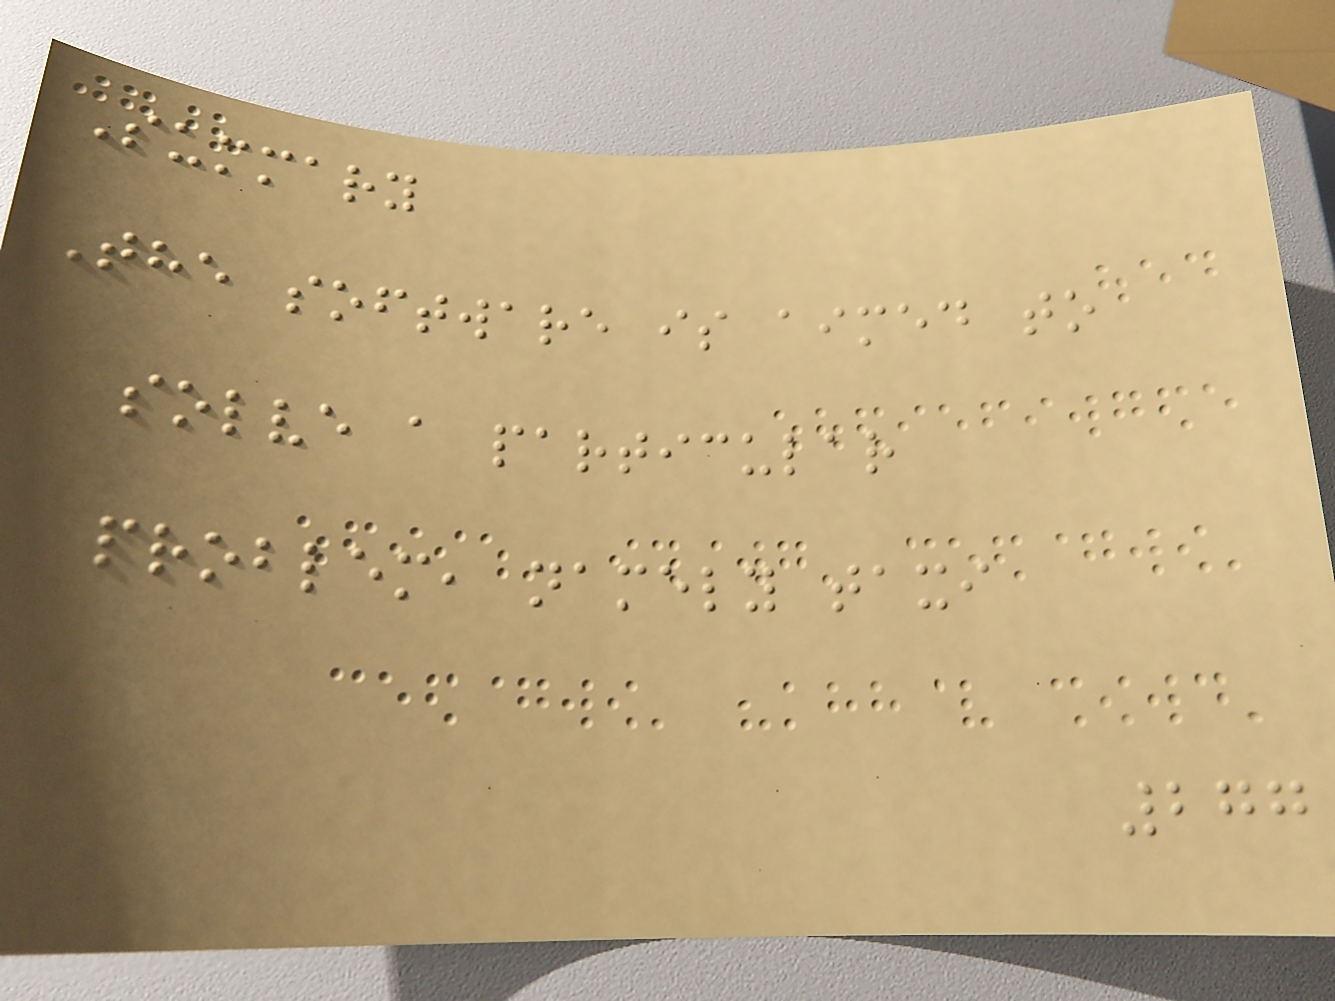Summary
The software is aimed to
solve a particular
problem, namely taxi
277
